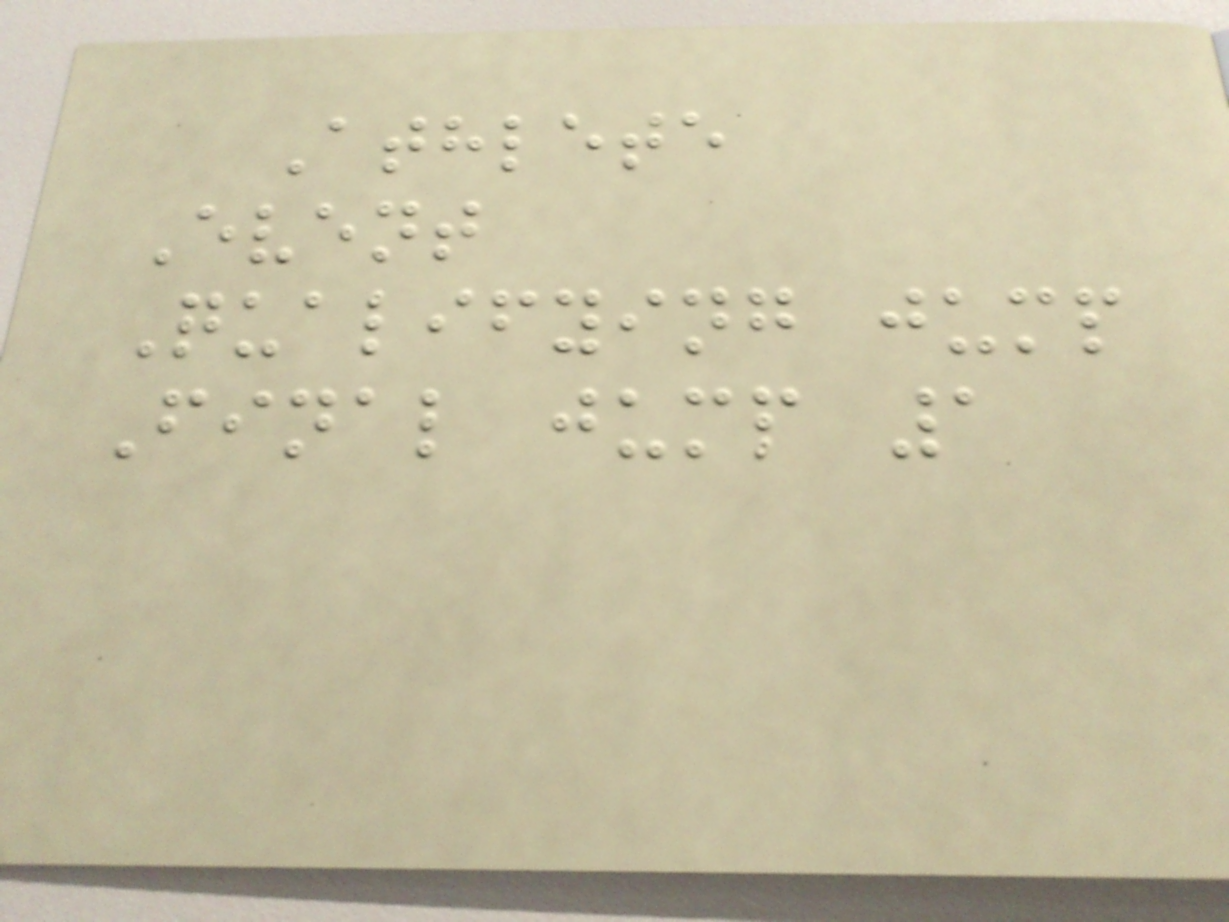Athlete
Event
Qualifying jump
Final jump 1
